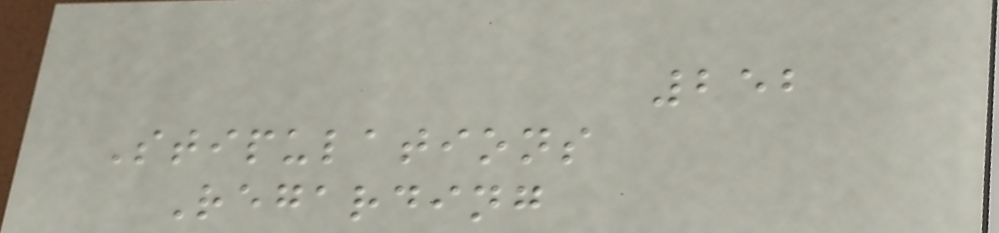252
Stipulations
Regarding
